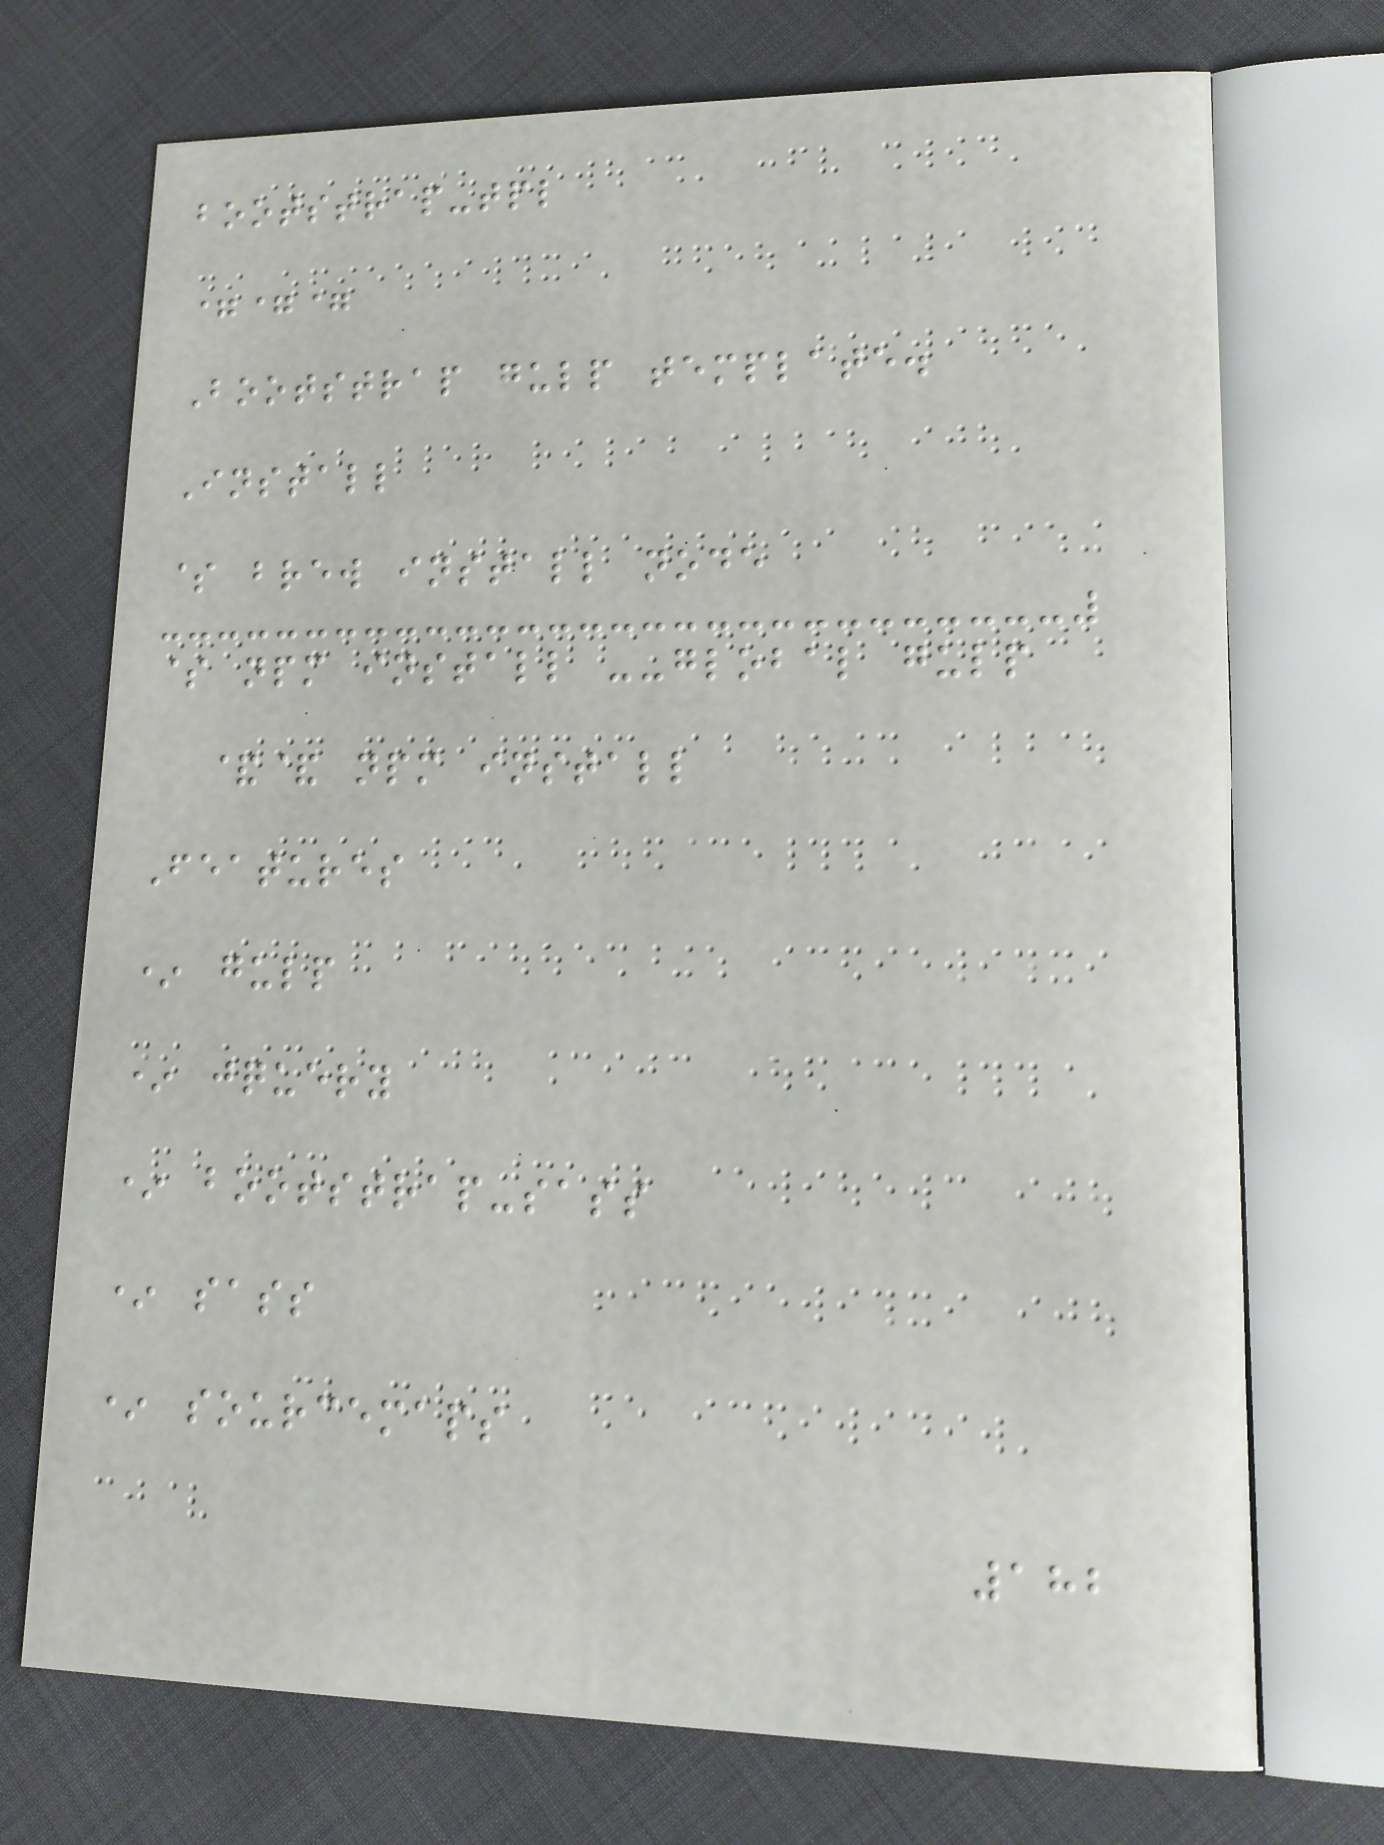bootstrap-tpl
===
Bootstrap gulp template.
Install
$ brew install node
$ npm install --global gulp
&& npm install
Features
* gulp
* jquery
* bootstrap-sass
* sass
* sourcemaps
182
